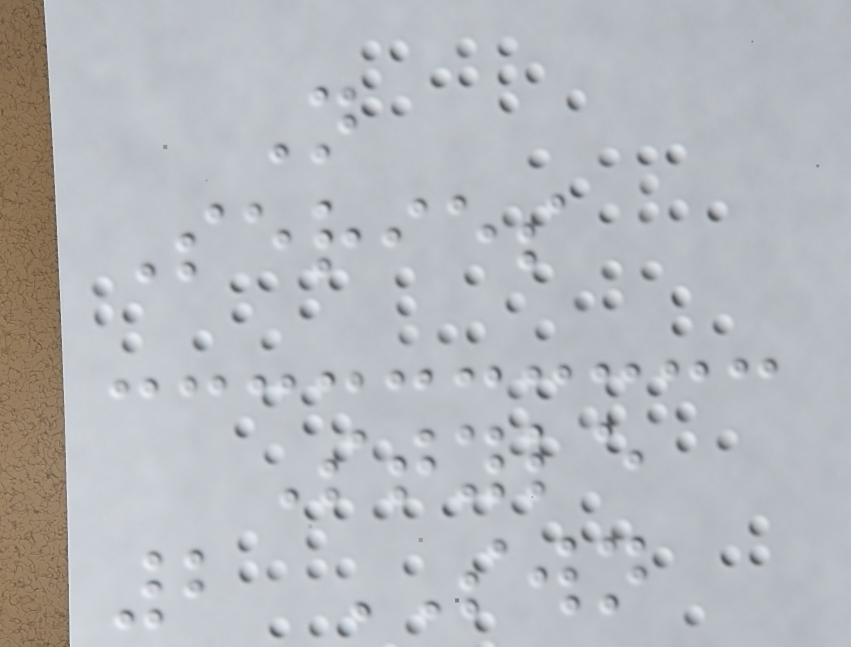N
Series
Style
2 SWN
